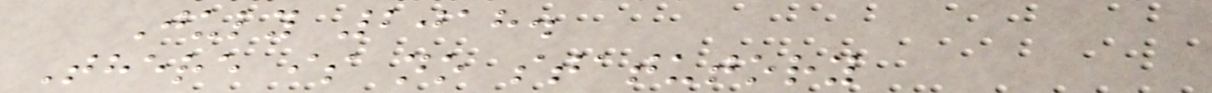July 2018.
There is no statutory
